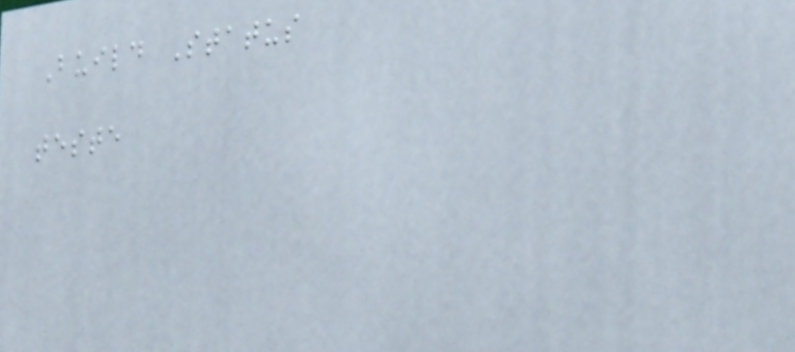Build Status
teste
